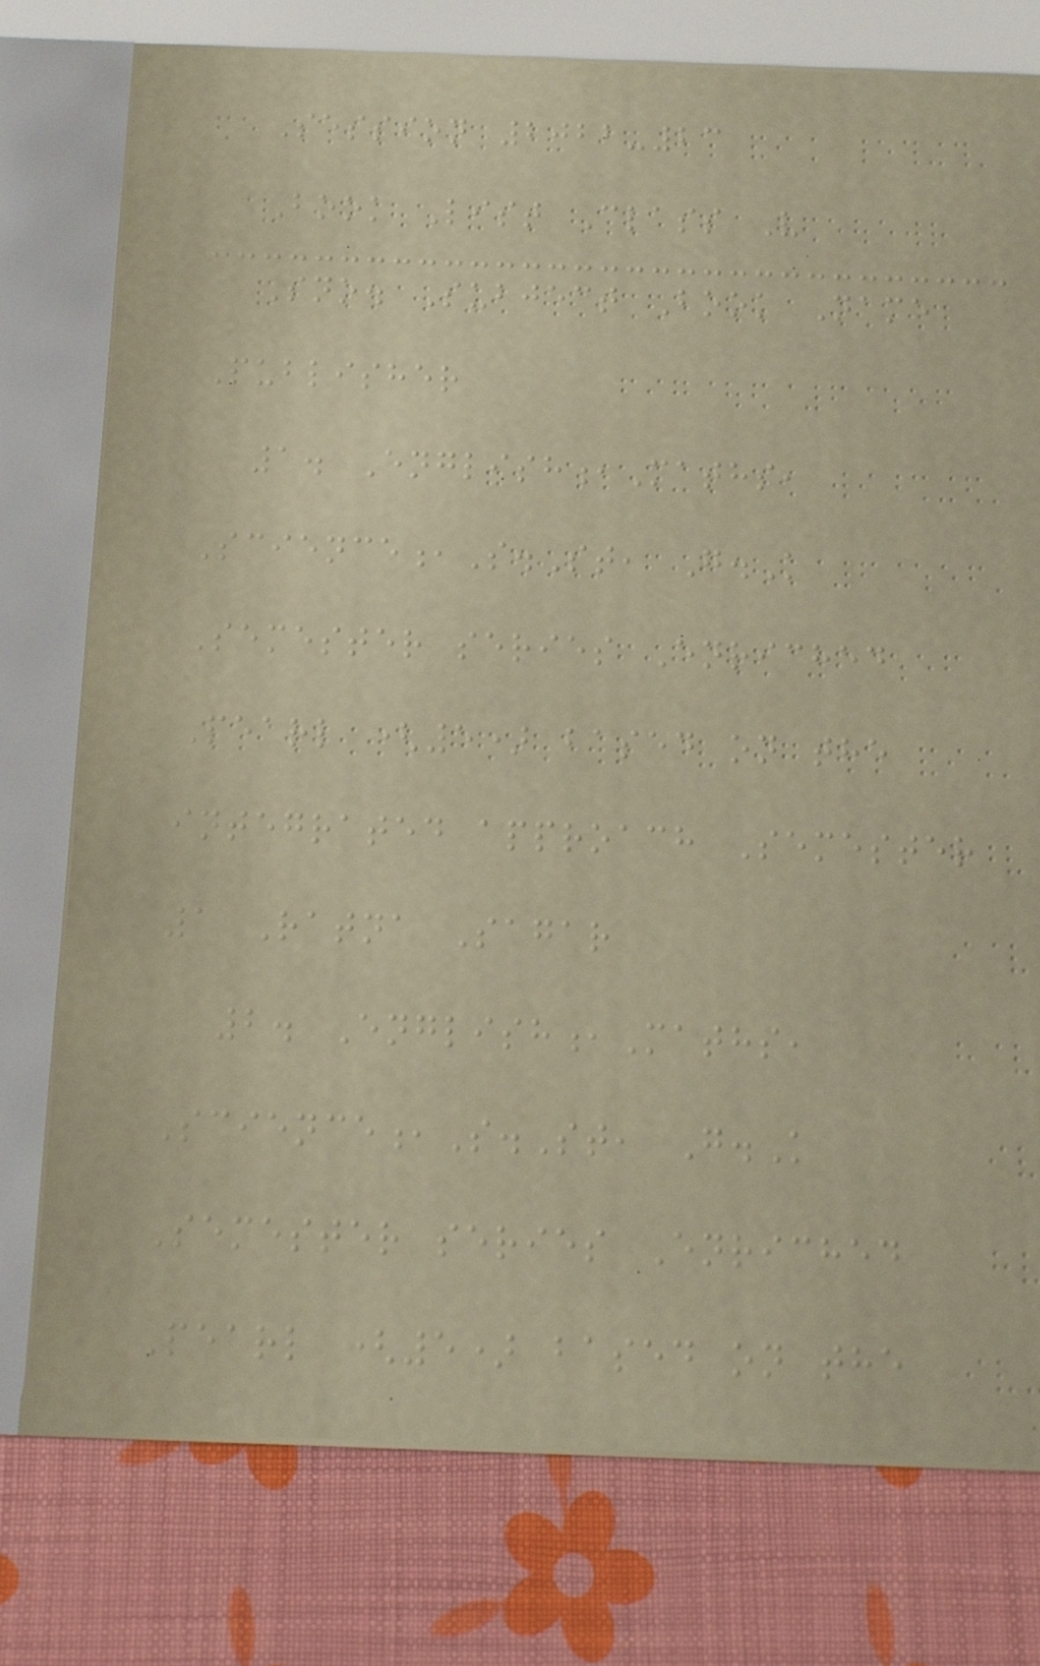Session 2022-23
Book List Class V
Sno. Subject Book Name
Publisher
1. English,Maths,
Science,S.St, G.K
Semester series Enriched
Pearl (5) based on the
integrated approach Semester
1 Ratna Sagar
2. English,Maths,
Science,S.St, G.K
Semester series Enriched
Pearl (5) based on the
